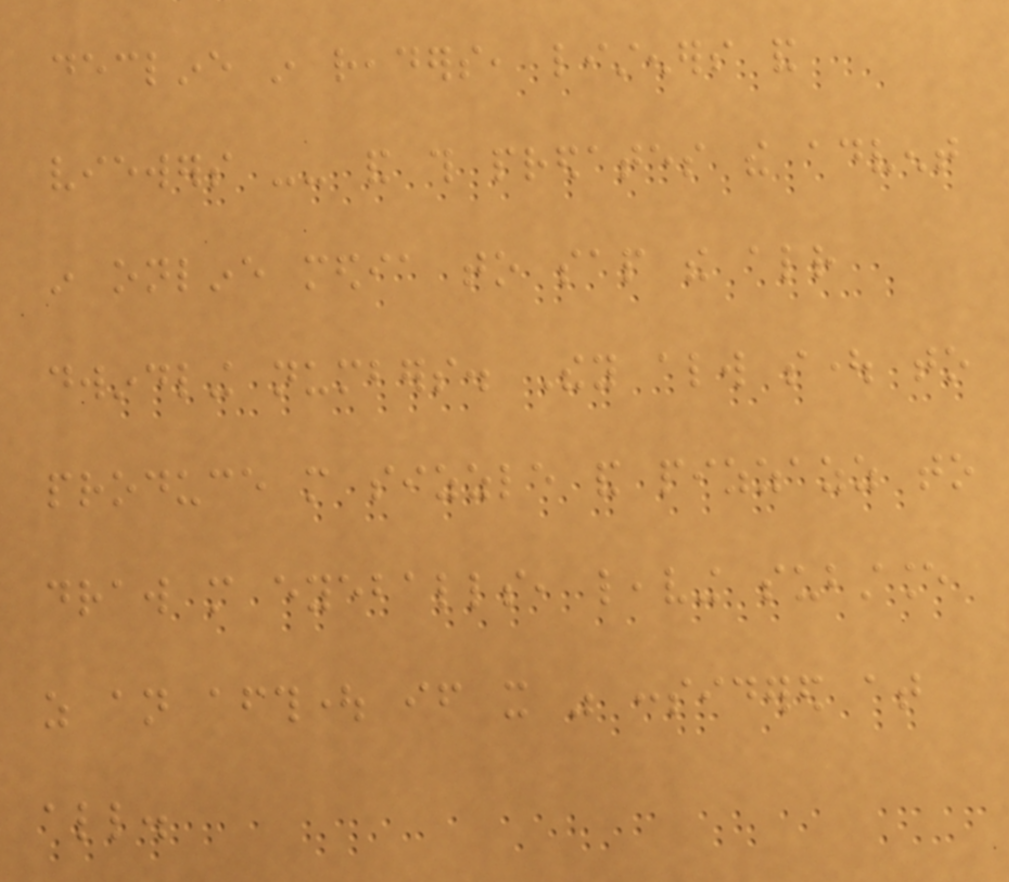decline in readers, listeners and
viewers -- and this predates the advent
in online media to sap the already
dwindling numbers. They always sought to
produce more sizzle and pizzazz to
draw more eyeballs, leaving substance
as an afterthought if it was considered at
all.
